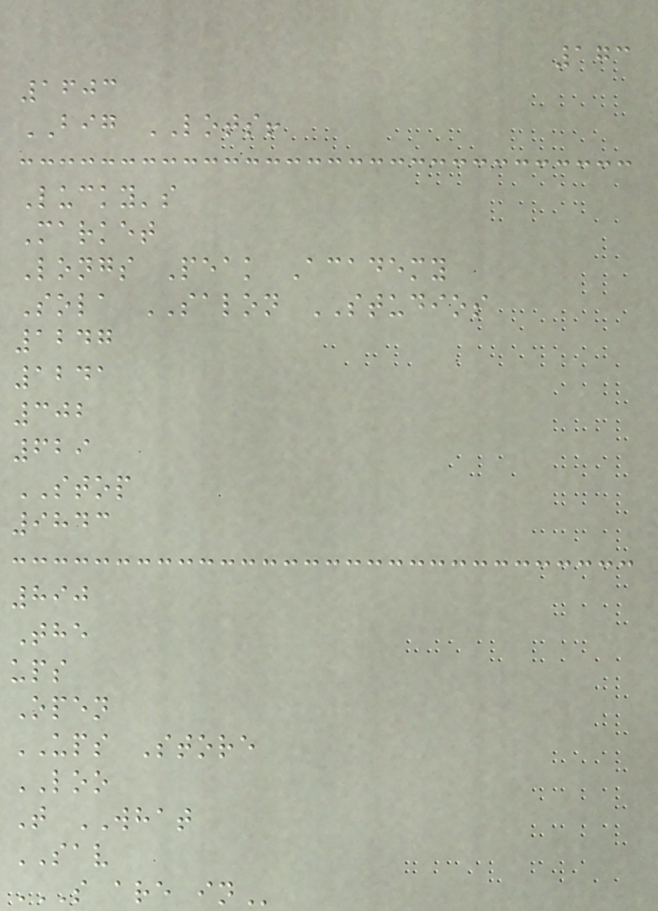173
1603
BIG LOTS!
Lucky's
Market
Longs Peak Academy
Sola SALON STUDIOS
1247
1241
302
629
STOP
9843
890
The
ups
Open
UPS Store
LOO
T WHAT
SAV
S ARE IN
